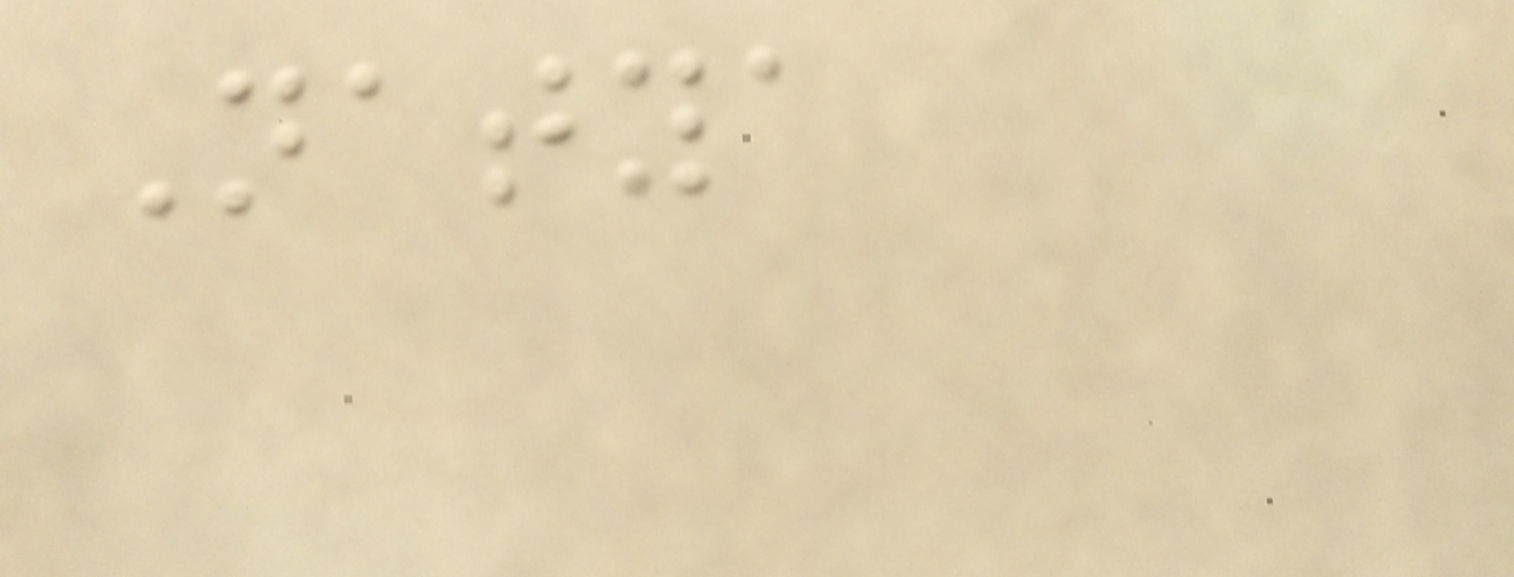Natya
